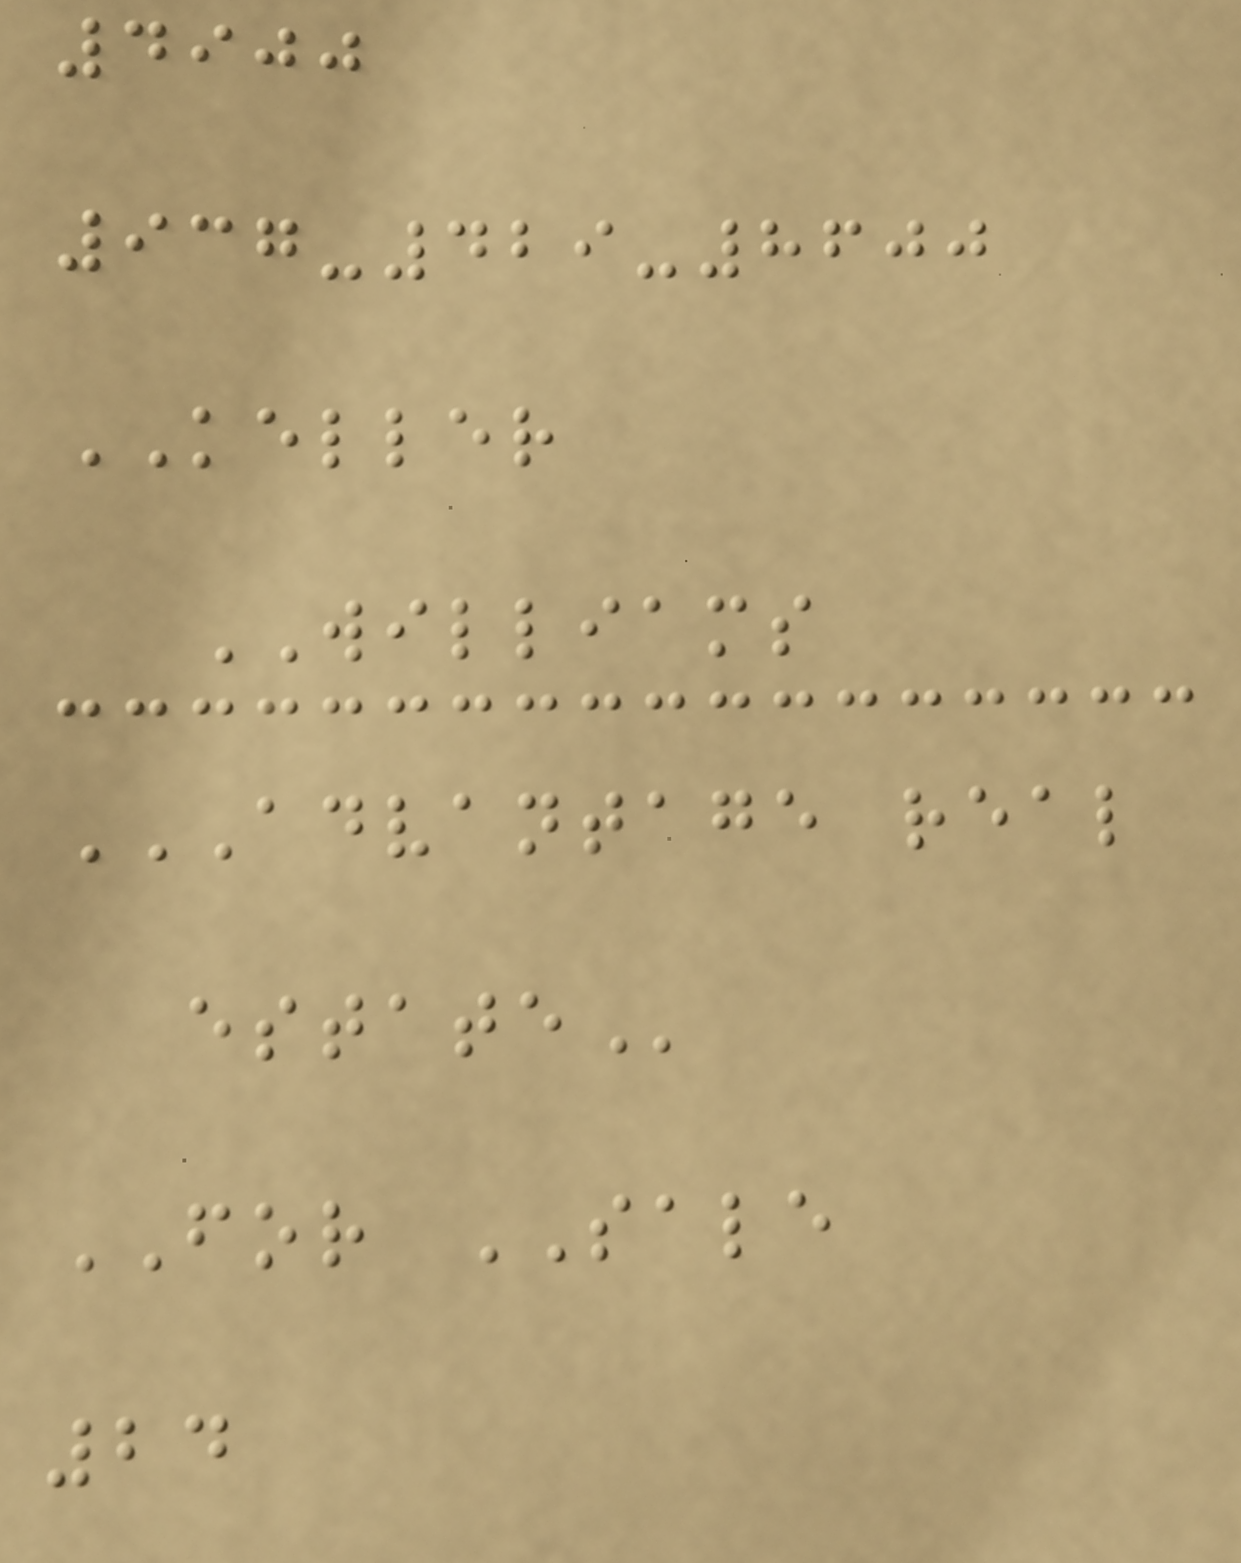4900
937-429-8600
KELLER
WILLIAMS
ADVANTAGE REAL
ESTATE
FOR SALE
24
